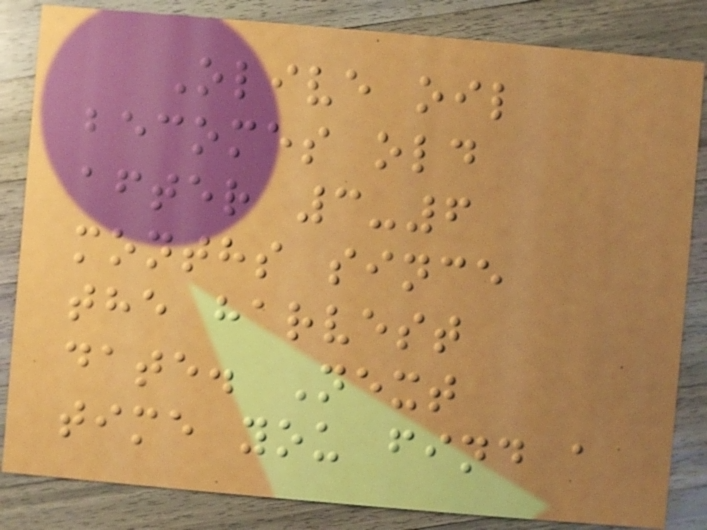Olive oil
becomes old
after 3-6
months since
the harvest
date. Next
time you find a
